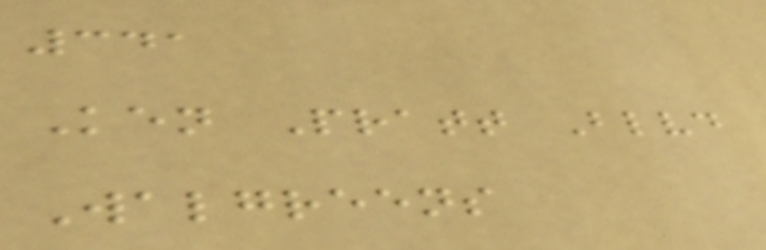341
Ken Pratt Blvd
Walgreens
